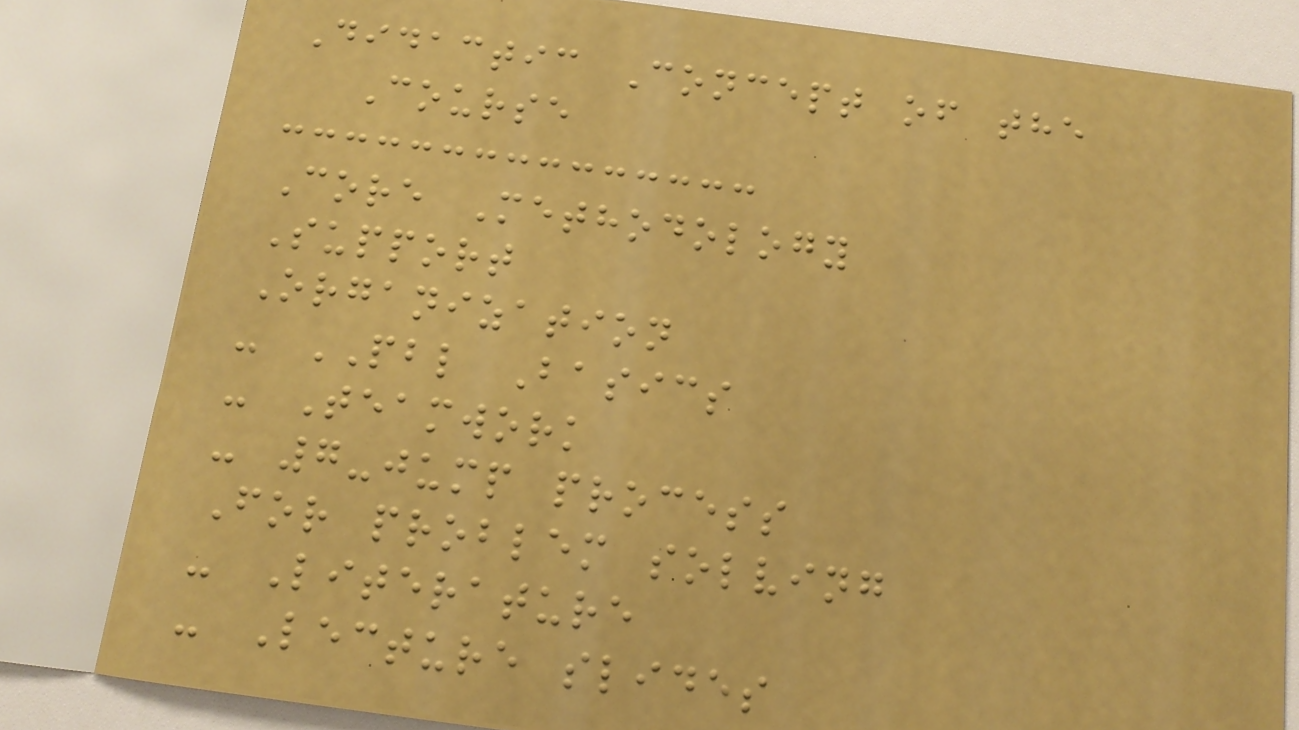Didactic Concept of the
Course
Core Methodology
Support
Organization
- PBL Basics
- Teamwork
- 7-jump process
For problem solving
- Literature
- Lecture slides
